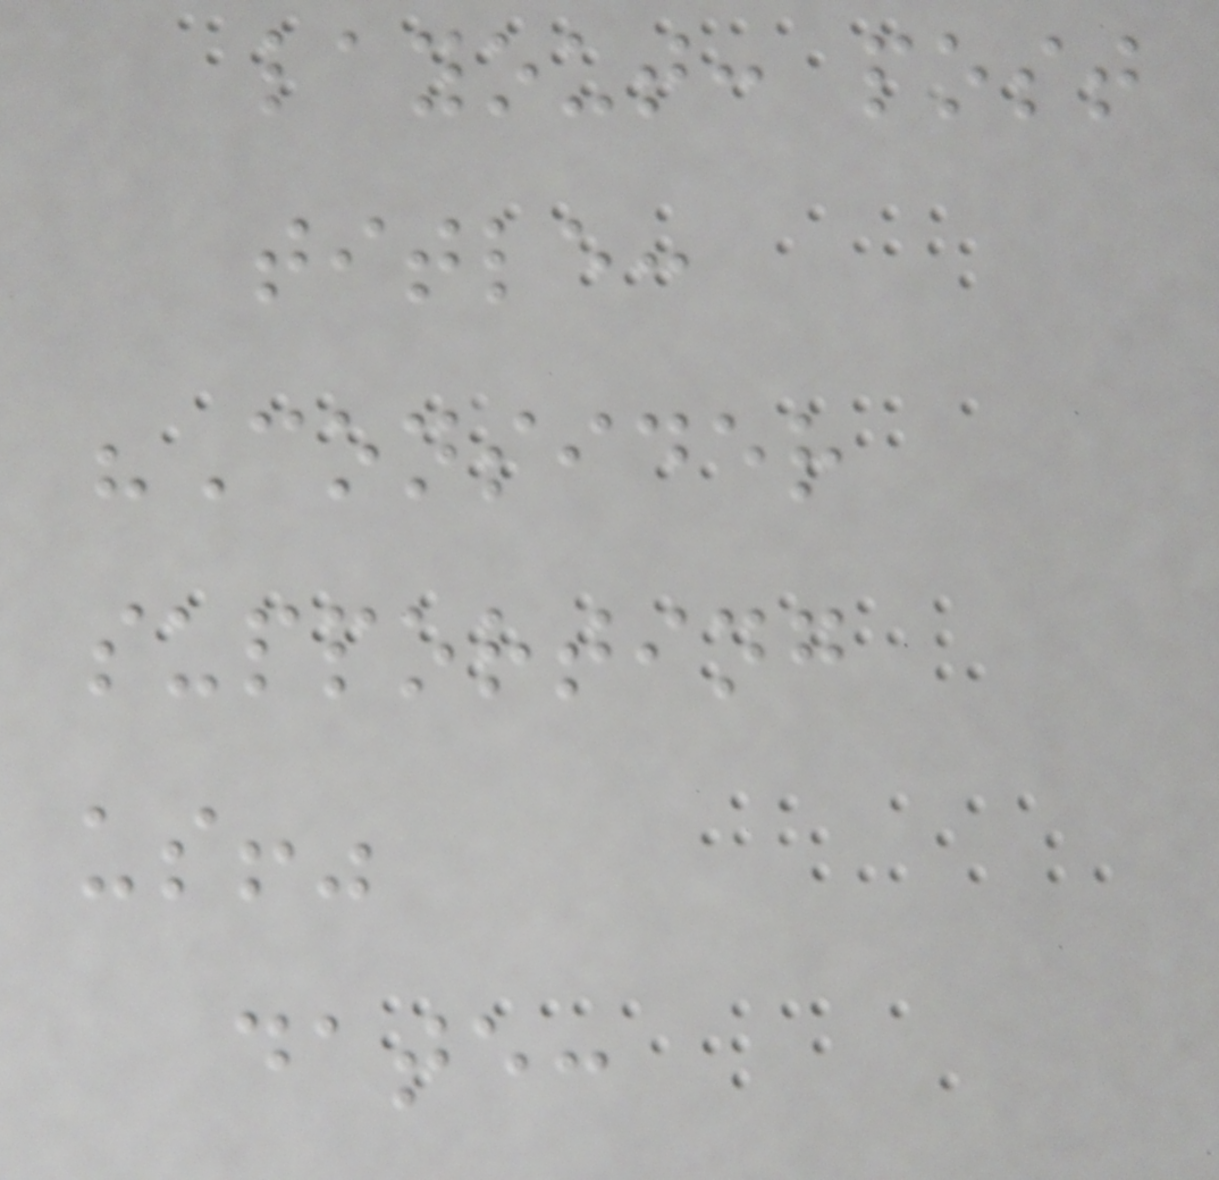layout: post
title:
"Consider
supporting
us!"
date:
